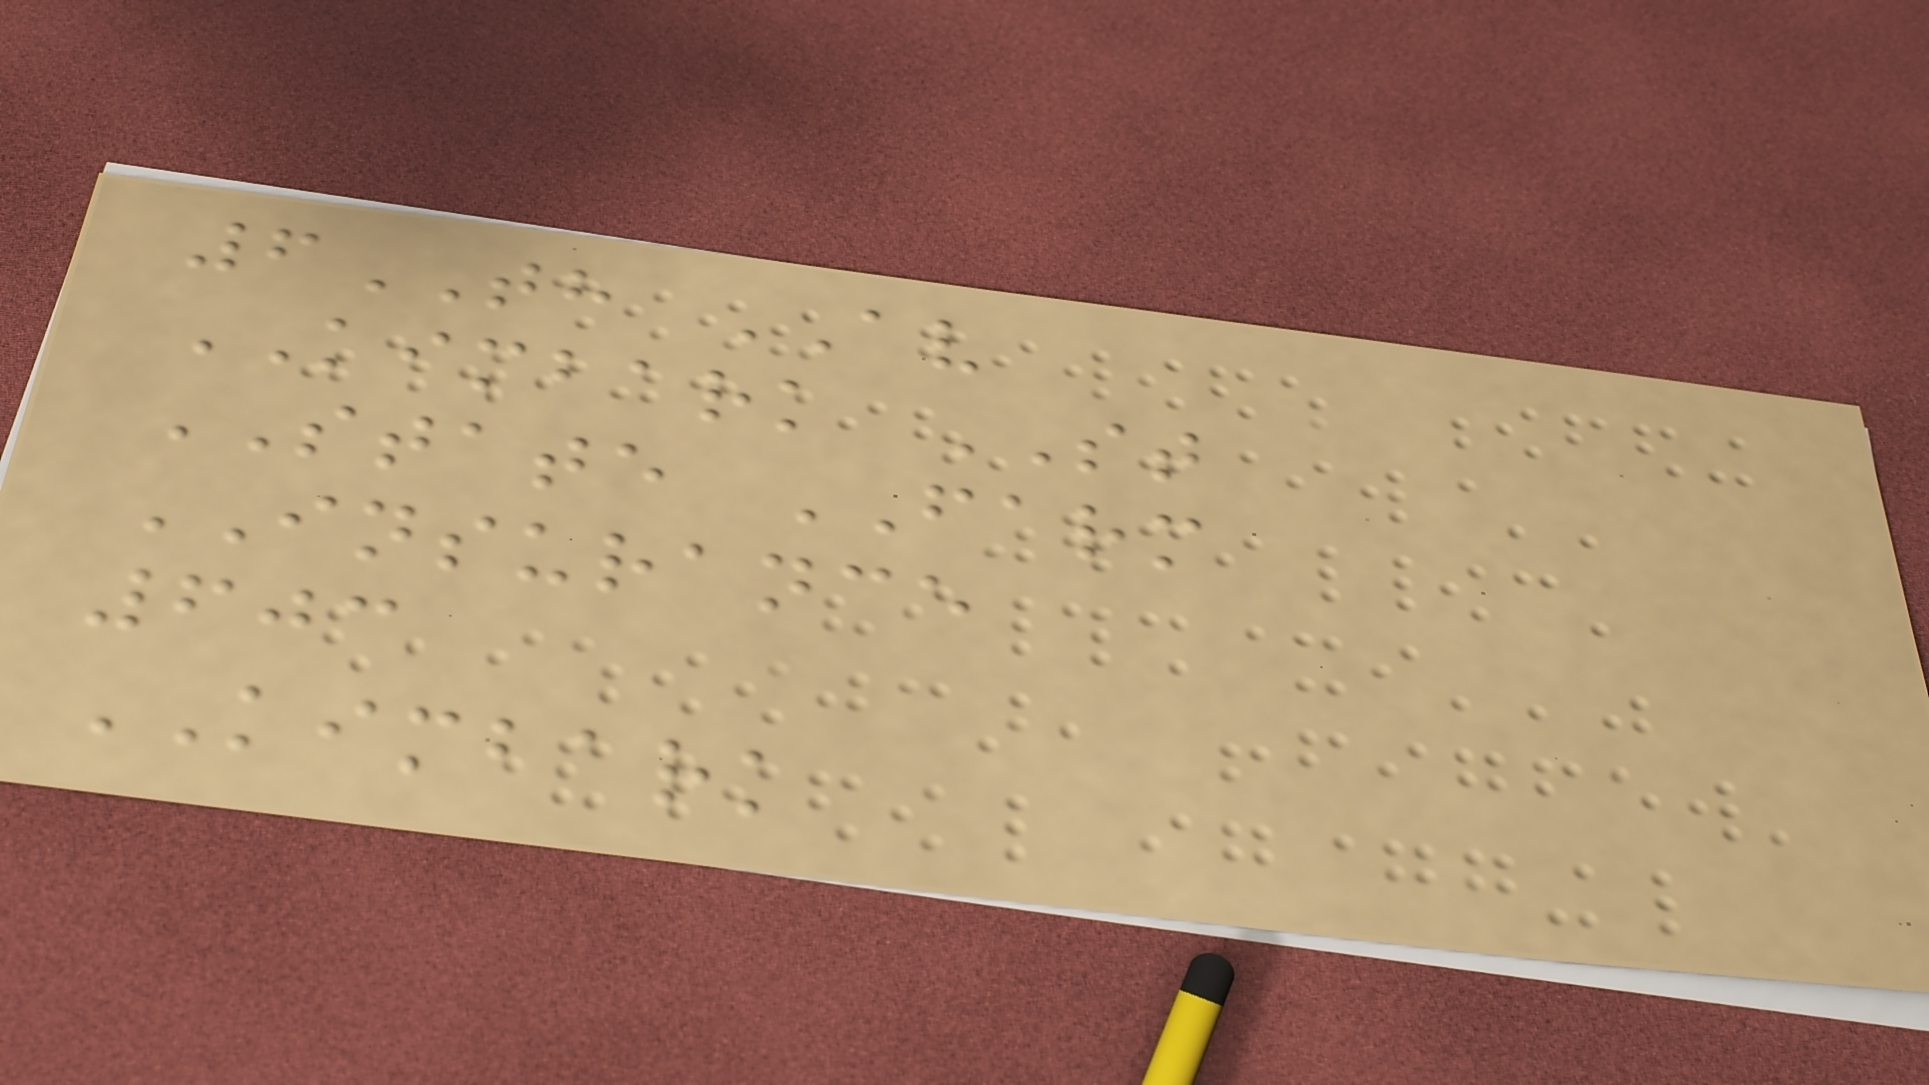6TH AV
KIMBARK ST
STATE FARM
INSURANCE
603
KIMBARK
